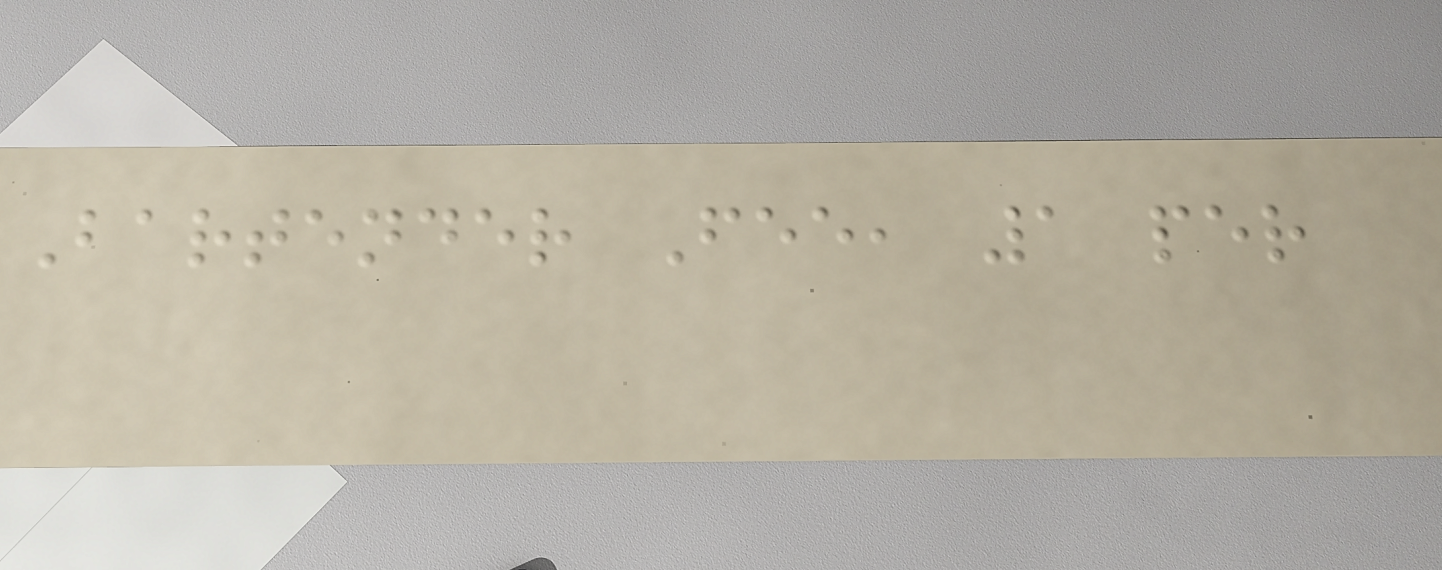Bartender Fee, 1 per
